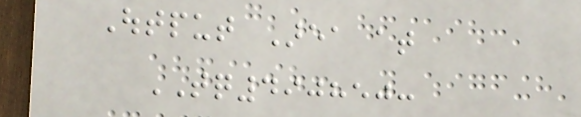Output Area at
TQ490850:
